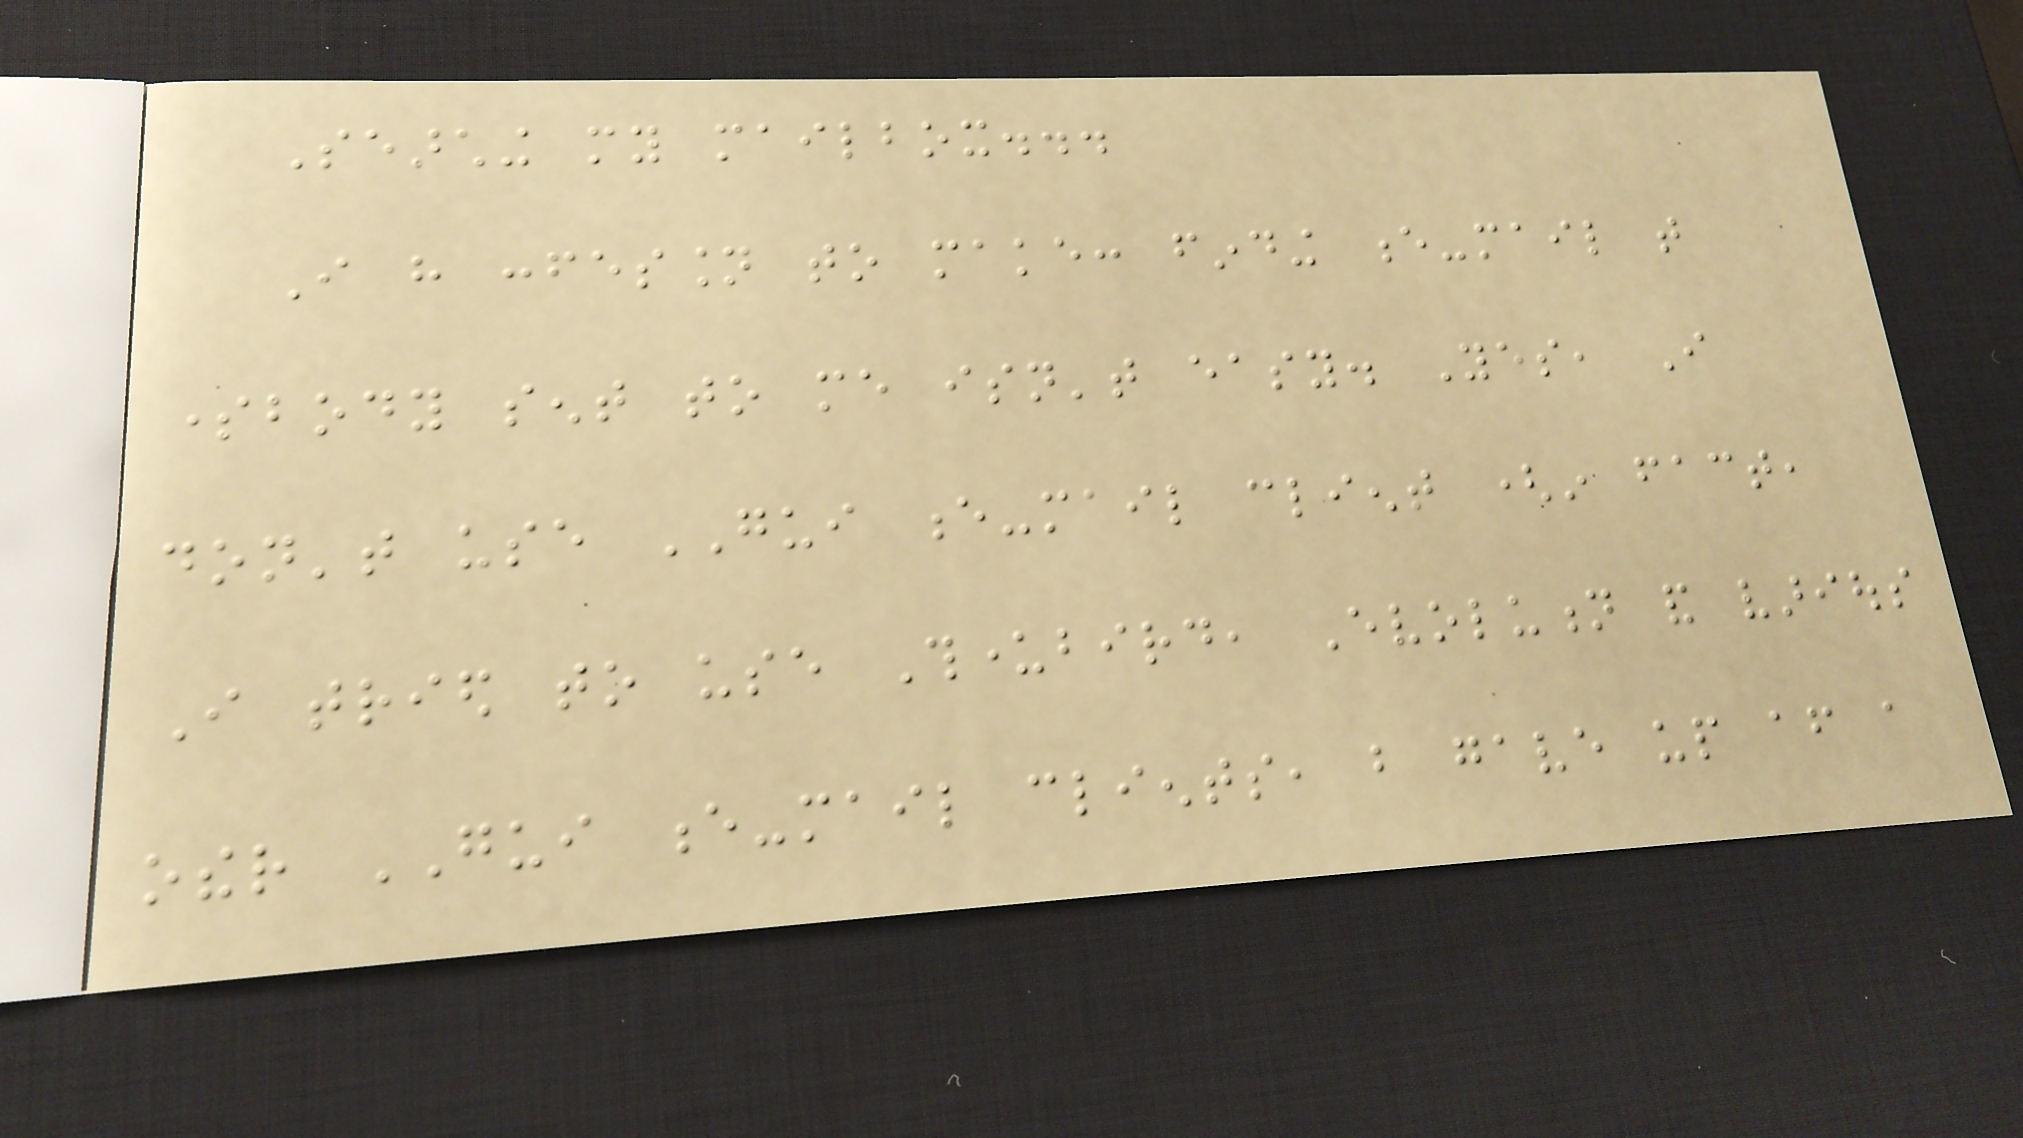Searching my mailbox...
I have confession to make: finding e-mail that
somebody sent to me isn't easy. Yes, I
don't use GUI e-mail client (in fact,
I tried to use Thunderbird, Evolution and various
other GUI e-mail clients, but gave up after a
